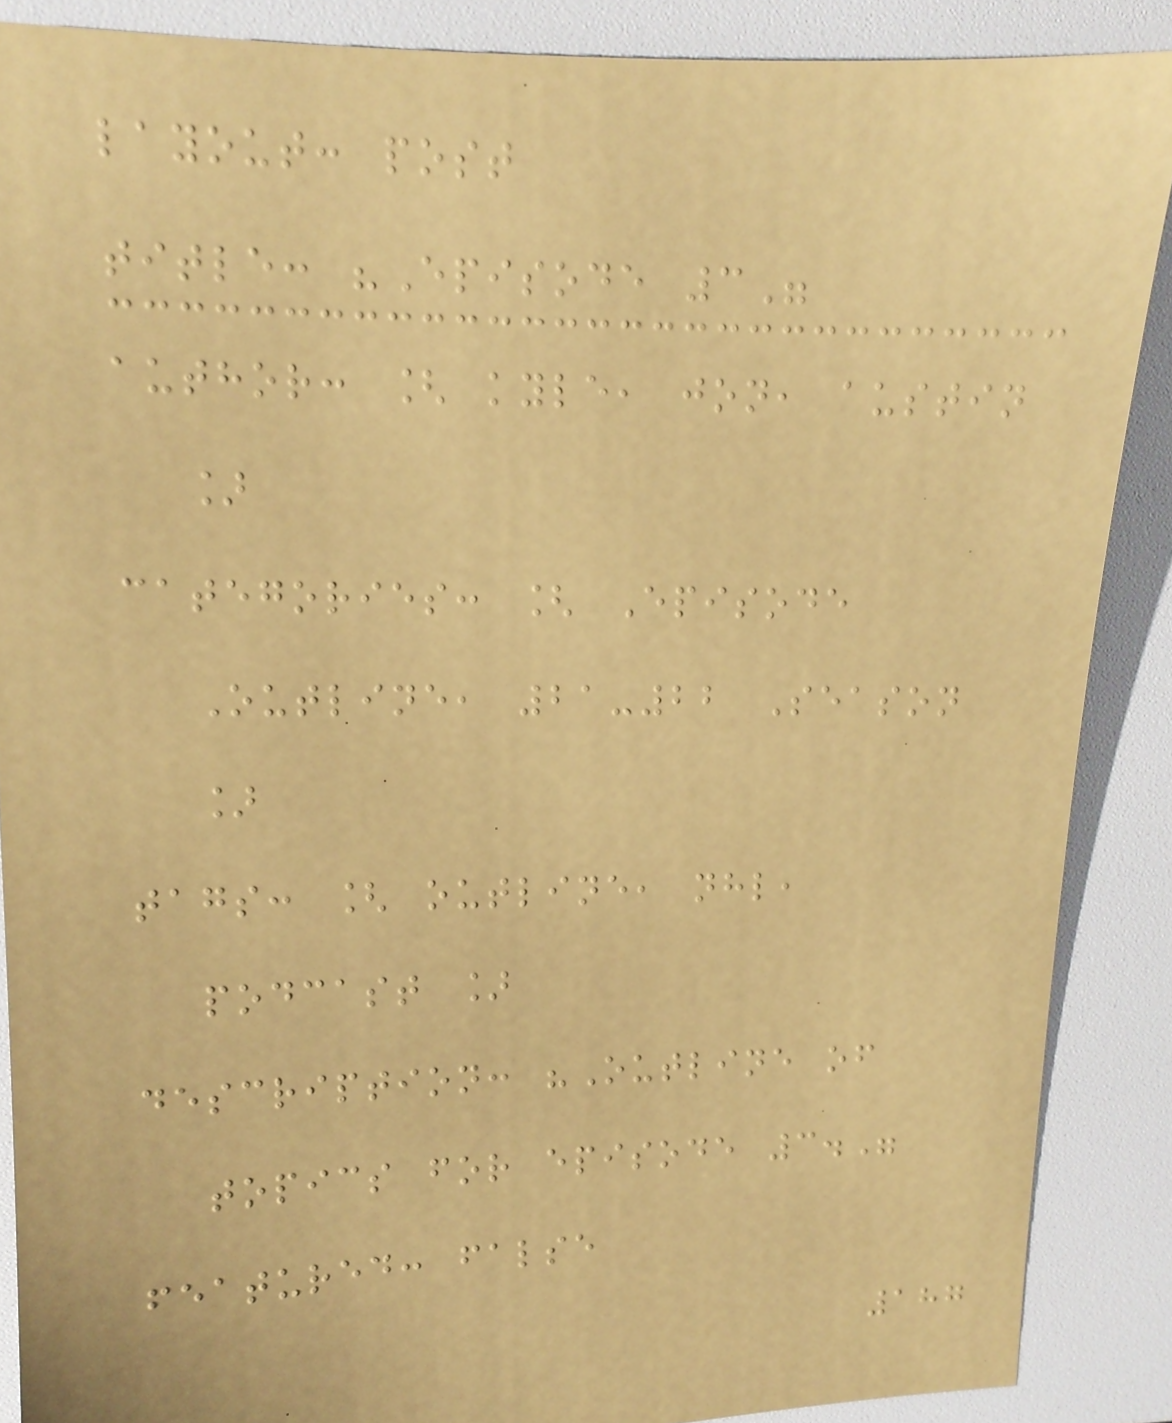layout: post
title: "Episode 3"
author: [ kyle, jon, austin
]
categories: [ Episode
Outline, 21-22 Season
]
tags: [ outline, nhl,
podcast ]
description: "Outline of
topics for episode 3."
featured: false
187
